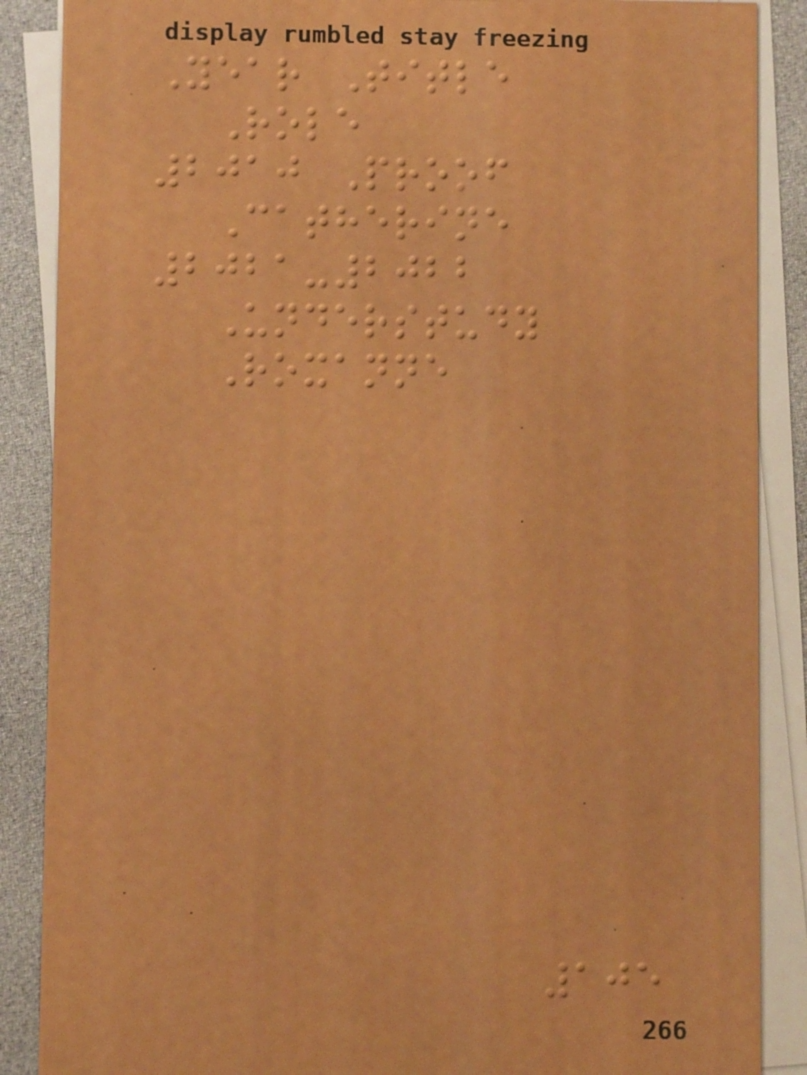Year Title
Role
2010 Proof
Catherine
2021-2022
Understudy
Roxanne
105
